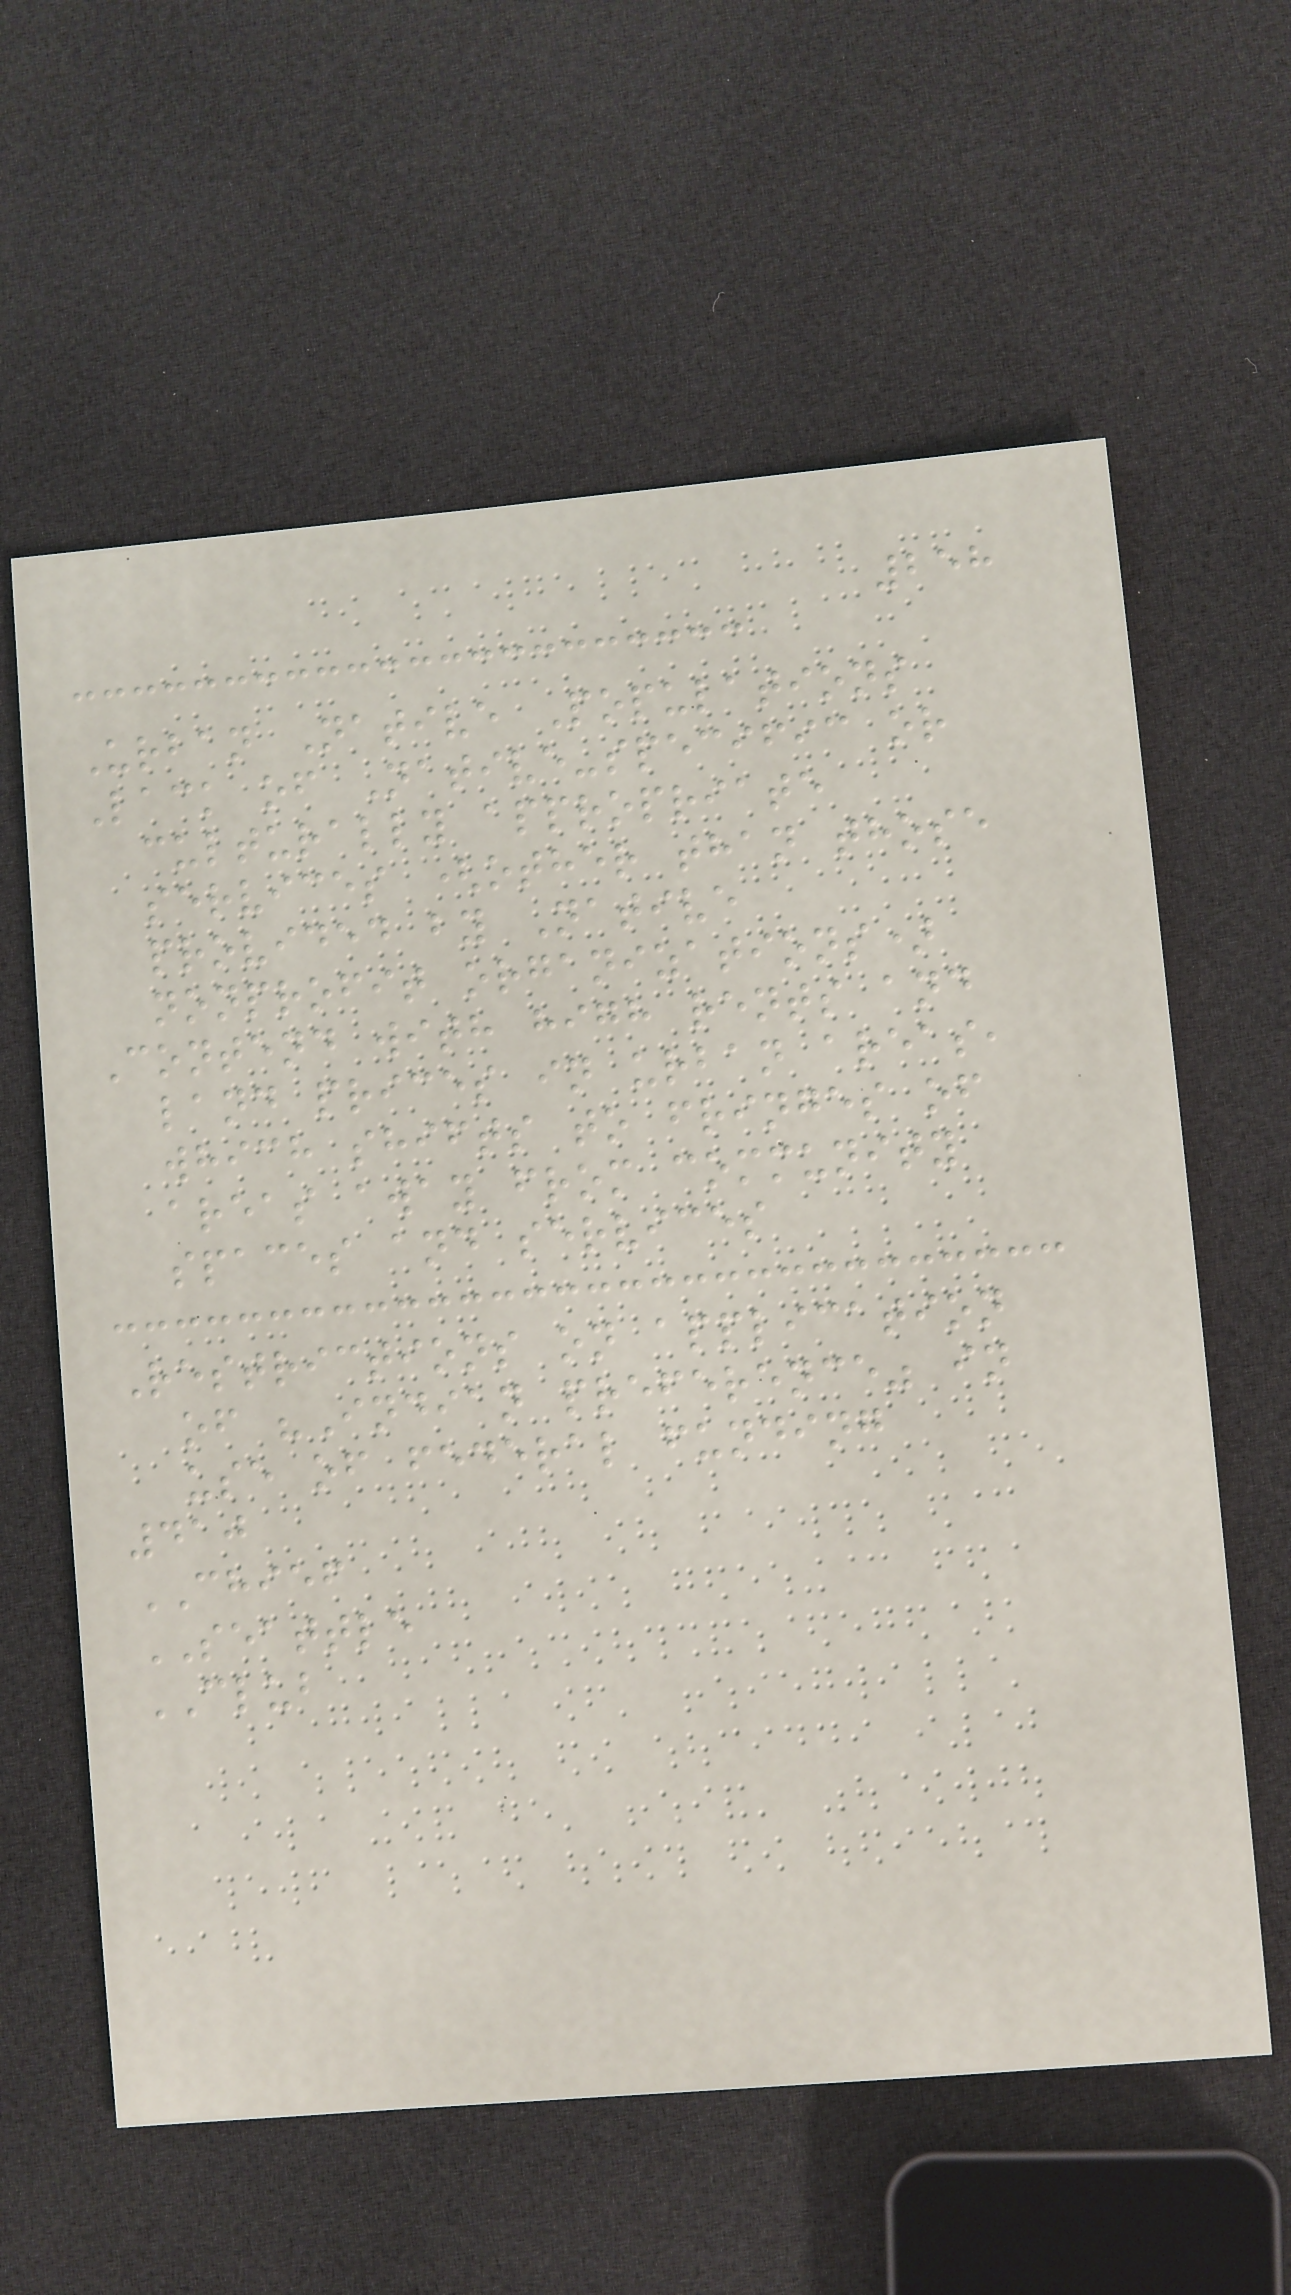258
Urban Native Populations
Lack of Native-specific or
culturally appropriate
services (other than those
provided by Native
nonprofit organizations)
Contend with high rents and
land prices in urban areas,
which shifts to fringes of
areas away from community
spaces and services
Restrictions on application
of "Indian preference" in
use of federal funding
410
CHIEF
SEATTLE
CLUB
